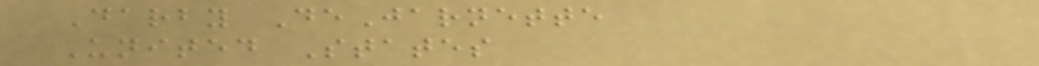Darby DeJarnette
United States
